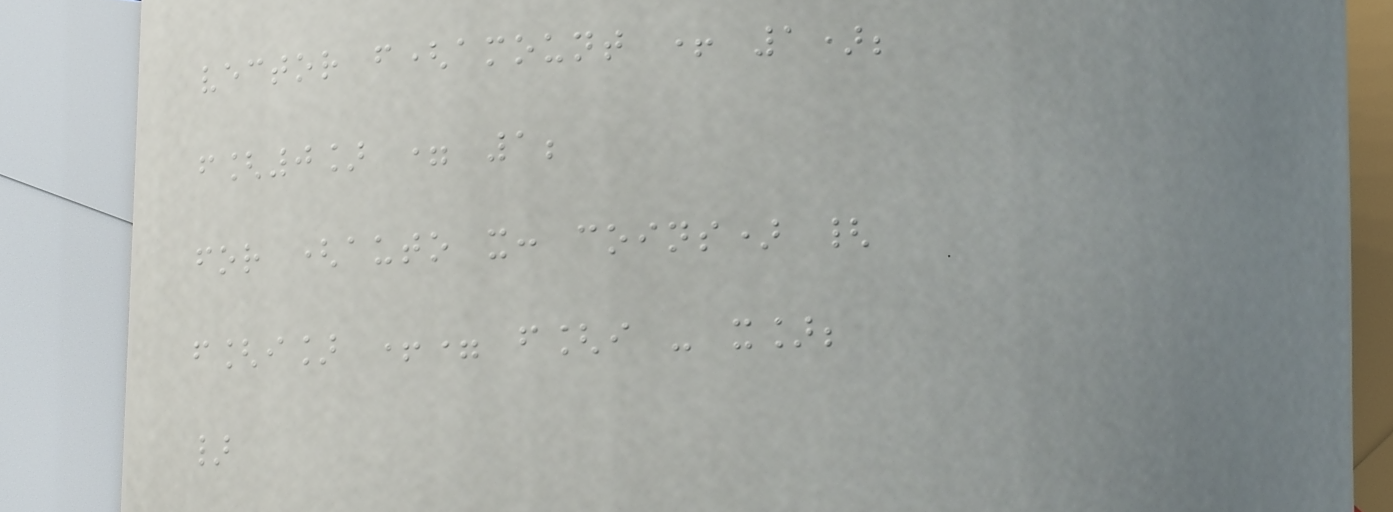vector f(amount + 1);
f[0] = 1;
for (auto x: coins) {
f[i] += f[i - x];
}
